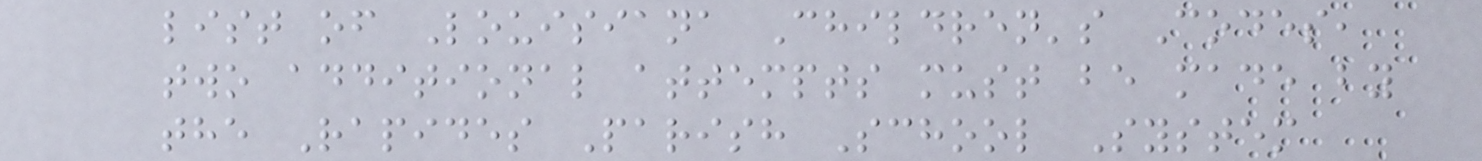list of Louisiana Children's Codes,
two additional attempts must be made by
the Rapides Parish School System
